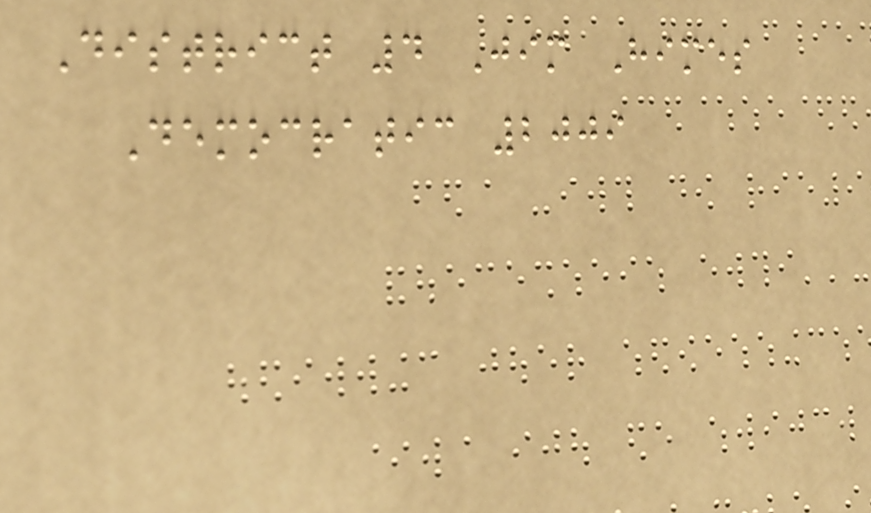District 4 Jim Himes
Democratic 2009
